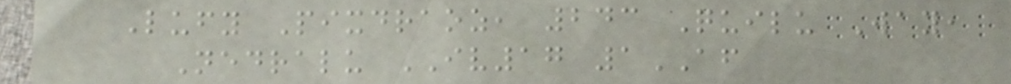Lufy Pixdraoz, 243 Quilu Way,
Nedralu IV17 1AF
